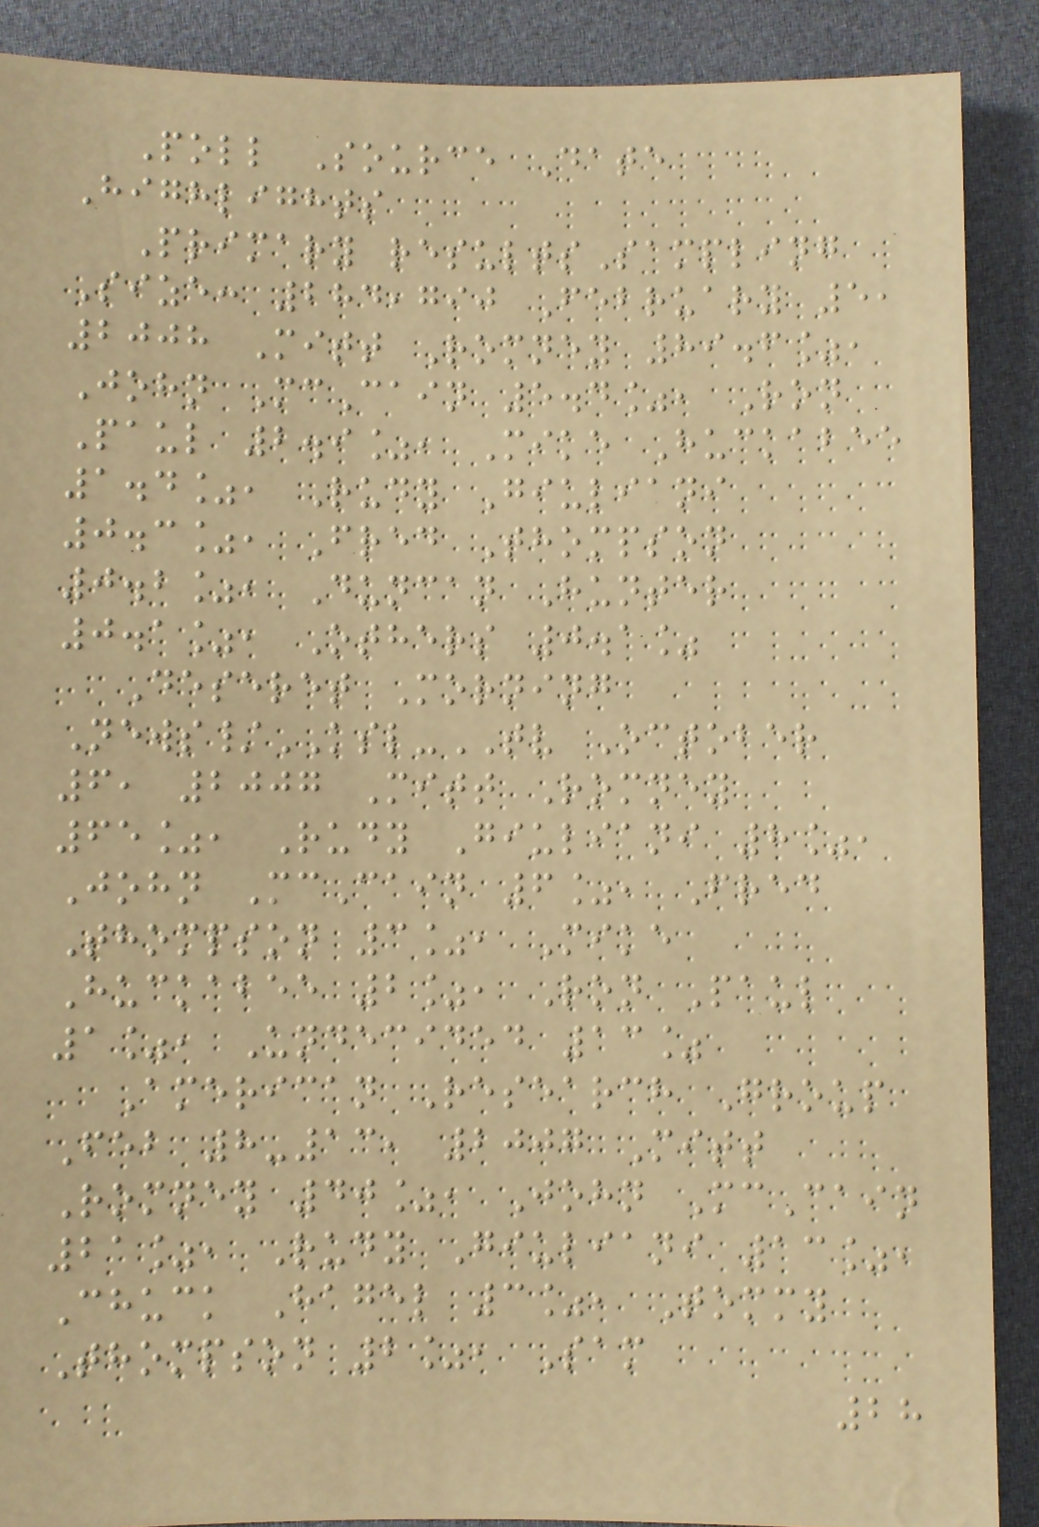Poll Source Date
Highlights
Primary resultsSampling
Size: 284,790 February 5,
2008 Mitt Romney 89.6%,
John McCain 5.4%, Ron
Paul 2.9%, Mike Huckabee
1.4%, Rudy Giuliani
0.3%, Fred Thompson
0.2%, Duncan Hunter
0.1%, Others 0.1%
Deseret Morning
News/KSL-TV October
6, 2007 Mitt Romney
65%, Rudy Giuliani 8%,
John McCain 6%, Fred
Thompson 3%, Mike
Huckabee 2%, Ron Paul
1%, Undecided 13%
American Research Group
Feb 8-13, 2007 Mitt
Romney 40%, John McCain
21%, Rudy Giuliani 13%,
Chuck Hagel 3%, Tommy
Thompson 2%, Sam
28
